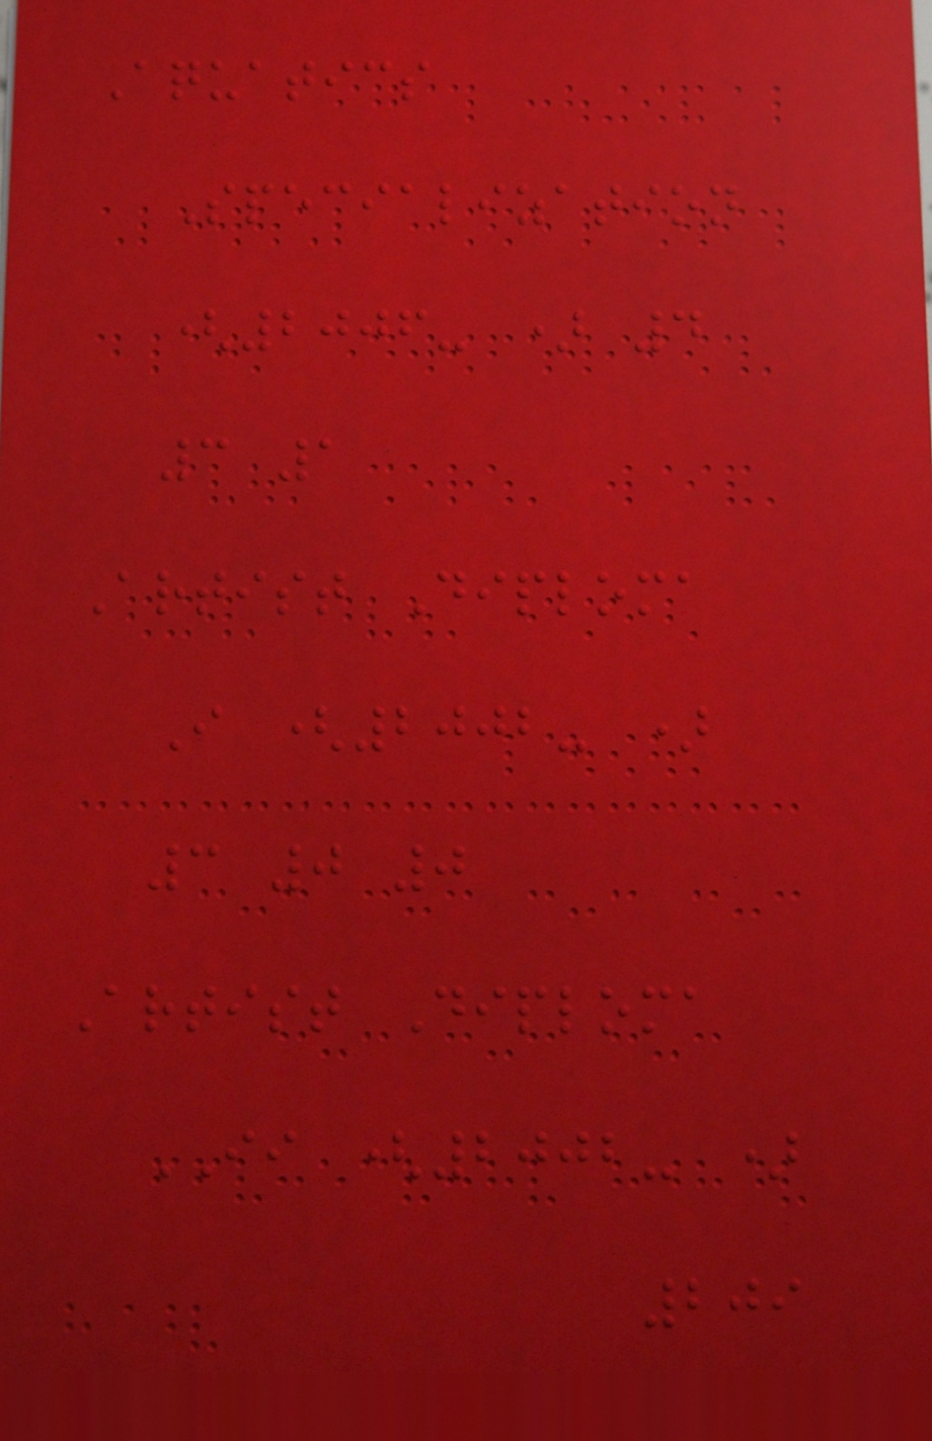Aquatics
Specialization
(2006- ) 4
3 1
Artist Diploma
I (2002- )
3 0 0
Artist Diploma
II (2002- )
209
